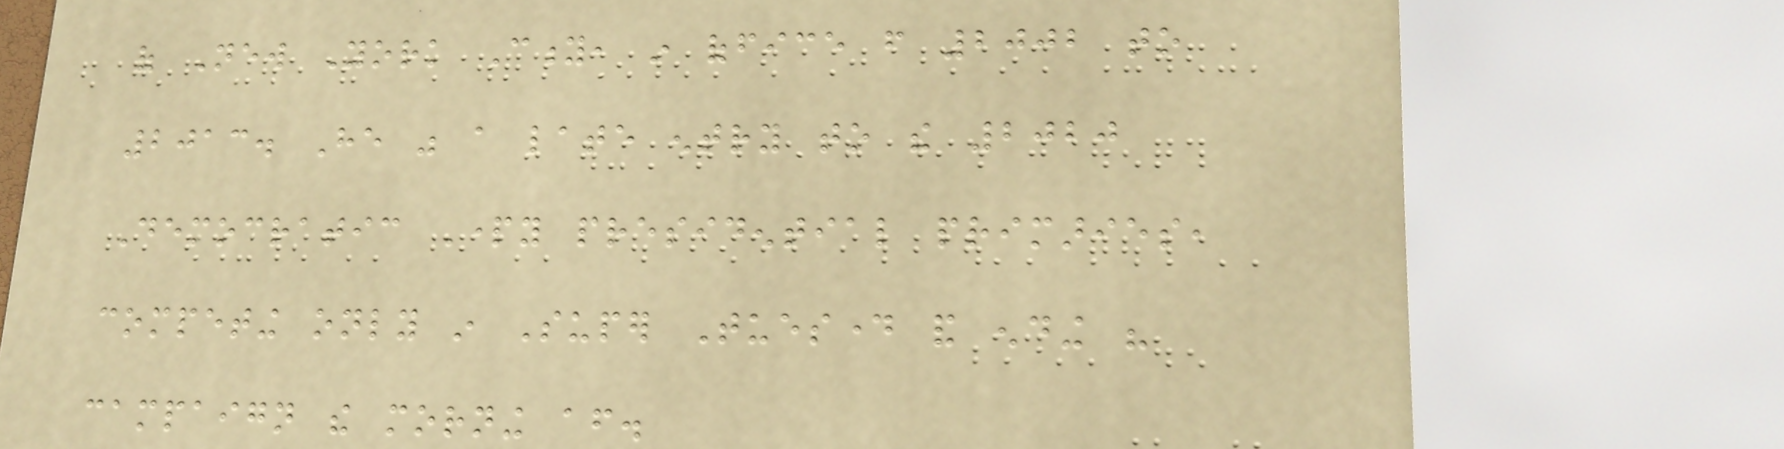of New York City, in office from 2002 to
2013. He was a late entry to the 2020
Democratic Party presidential primaries,
competing only in Super Tuesday and ending his
campaign the morning after.
